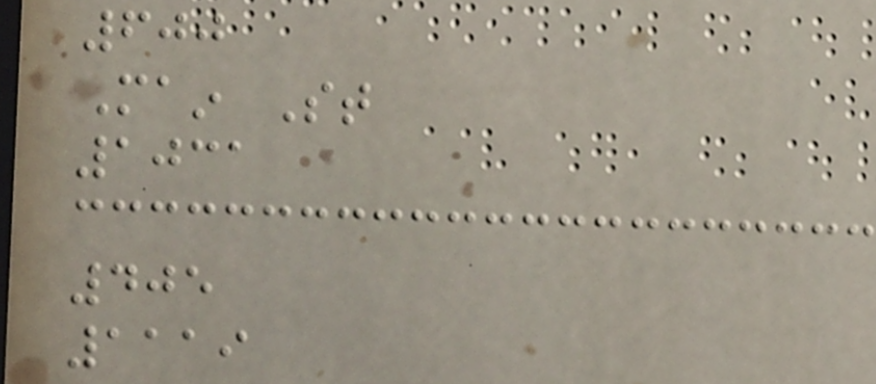600
Main St
1031
405
1119
